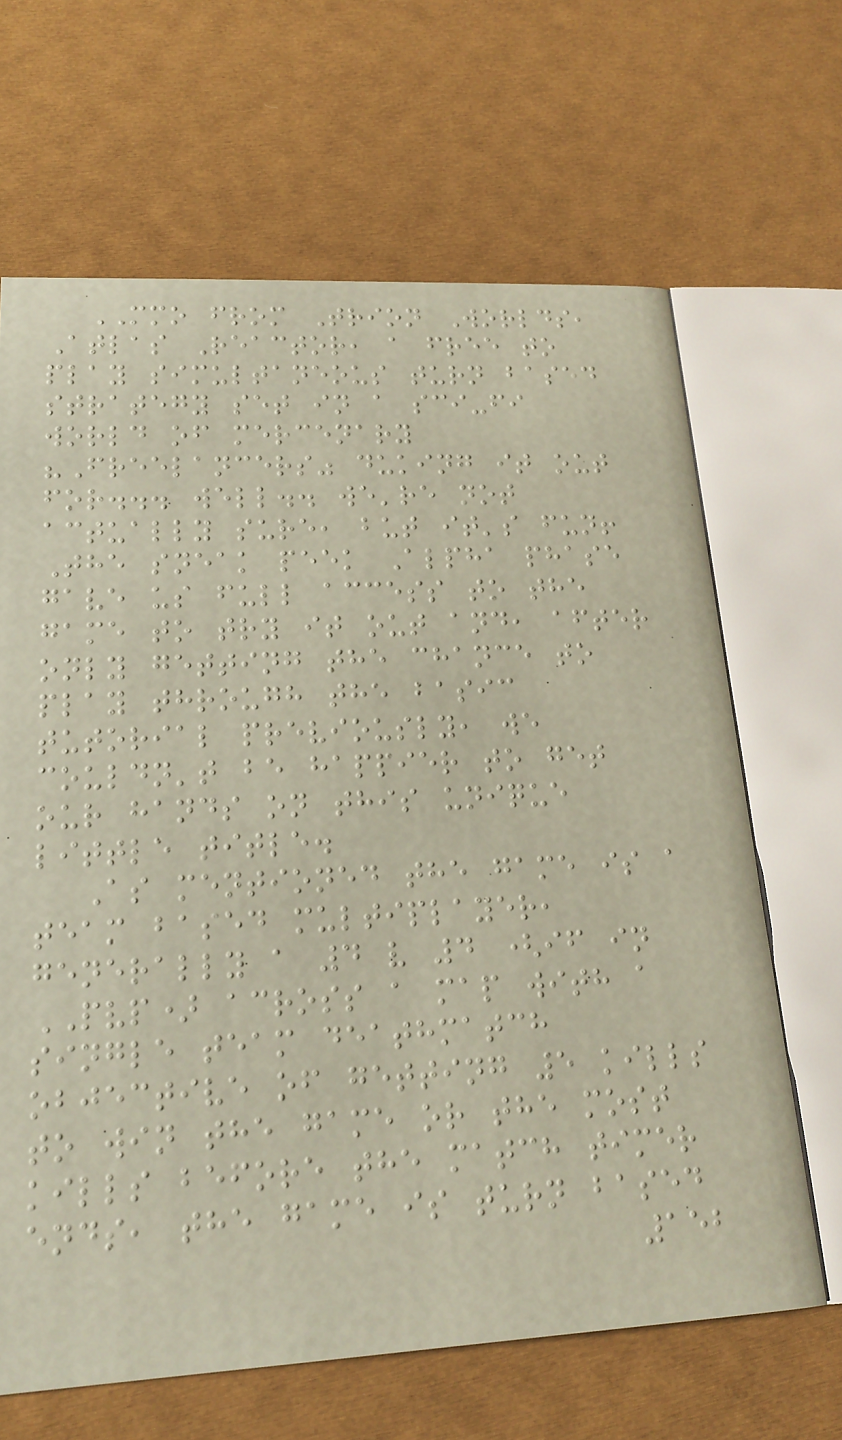MMO from Trion Worlds,
Atlas Reactor, a free to
play simultaneous turn based
strategy set in a sci-fi
world of mercenary
"Freelancers" duking it out
for... well.. we're not
actually sure, but it's fun!
The sneak peek Alpha phase
gave us full access to the
game to try it out and, after
only getting the chance to
play through the basic
tutorial previously, we
couldn't be happier to get
our hands on this unique
little title.
As mentioned the game is a
team based multiplayer,
generally a 4 v 4 (if in
PVP) across a map with a
single team deathmatch
objective of getting 5 kills
to win the game or the most
kills before the match timer
ends, the game is turn based
152
